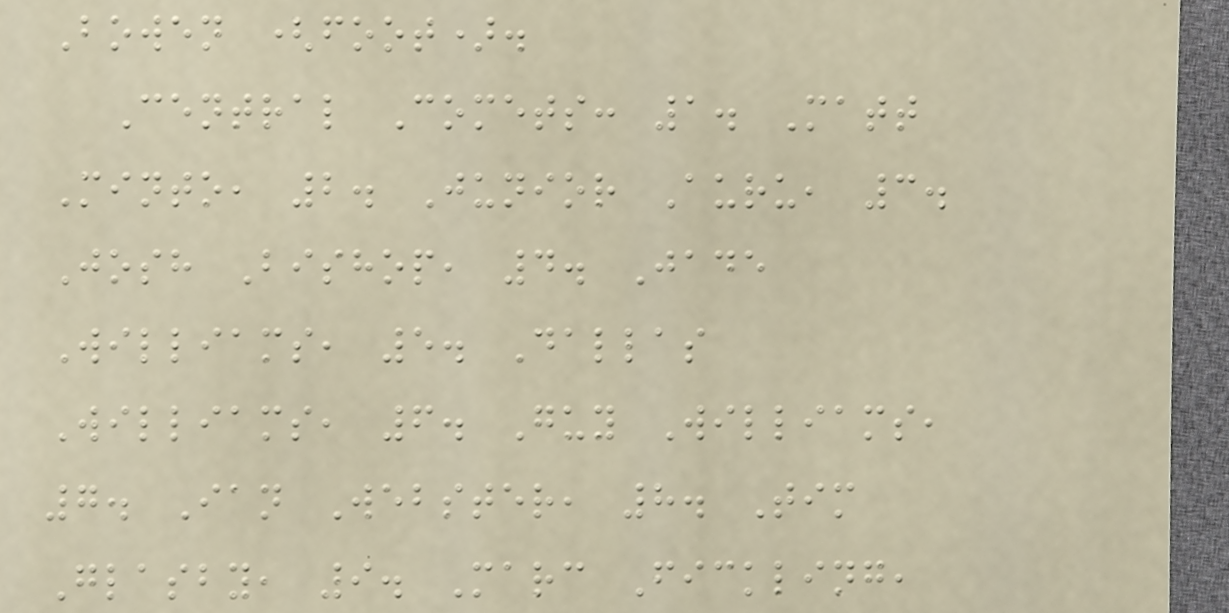Bowen (foot).
Central Comets: 1. Matt
Minto, 2. Junior Auru, 3.
Josh Bishop, 4. Jade
Williams, 5. Dallas
Williams, 6. Guy Williams,
7. Ian Webster, 8. Tim
Glasby, 9. Marc Fickling,
